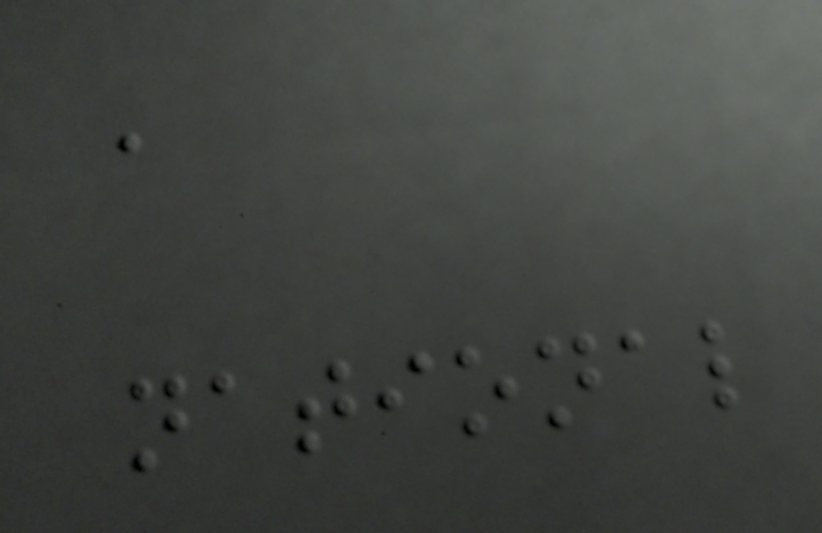a
national
